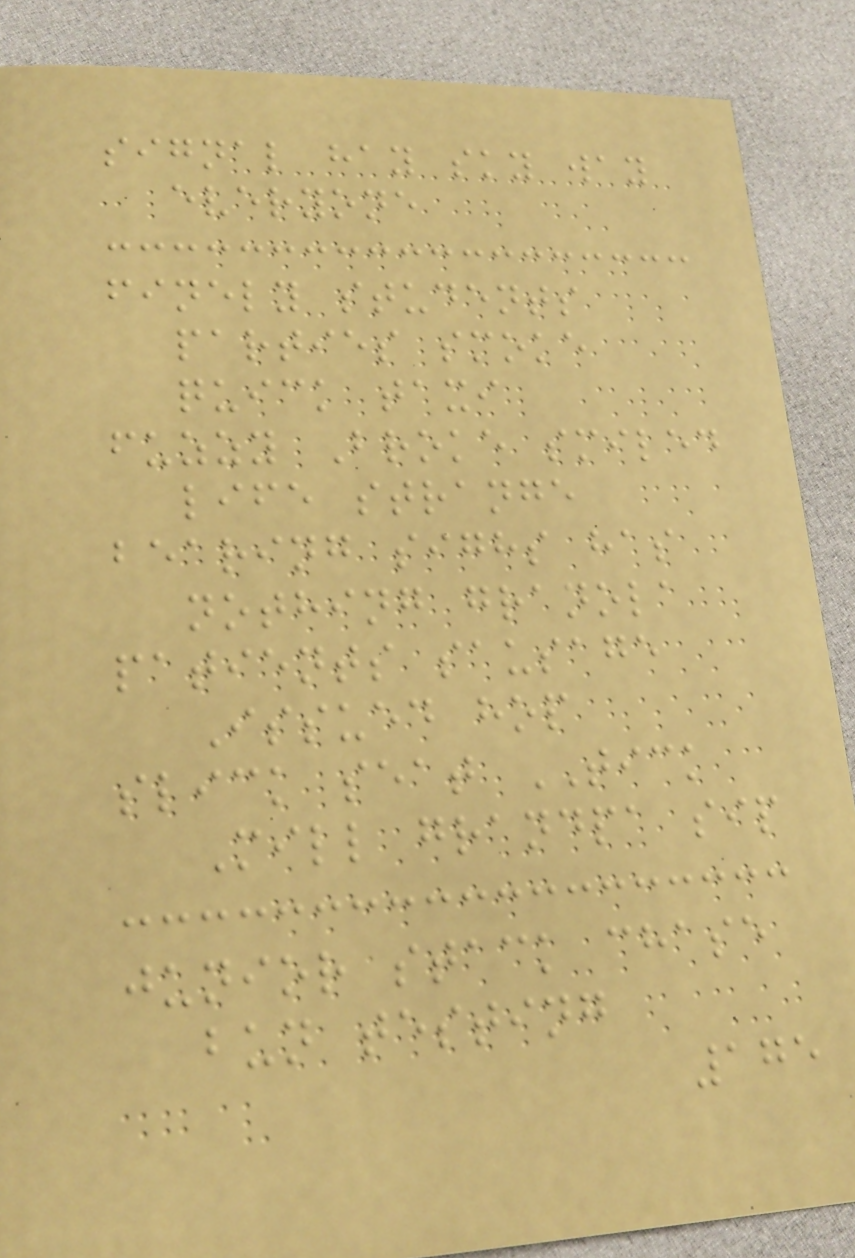signal hay sky way
everyone
finely students
parties smoke
quick taxi
fuzzy Broke smiled
life strange
bearing sighs has
nothing granola
patients sausage
Issued hop
slick seat TICK
Mill grandpa sip
junior stack chase
bun testing
175
